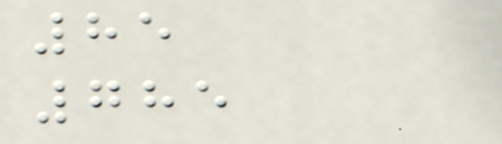85
785
